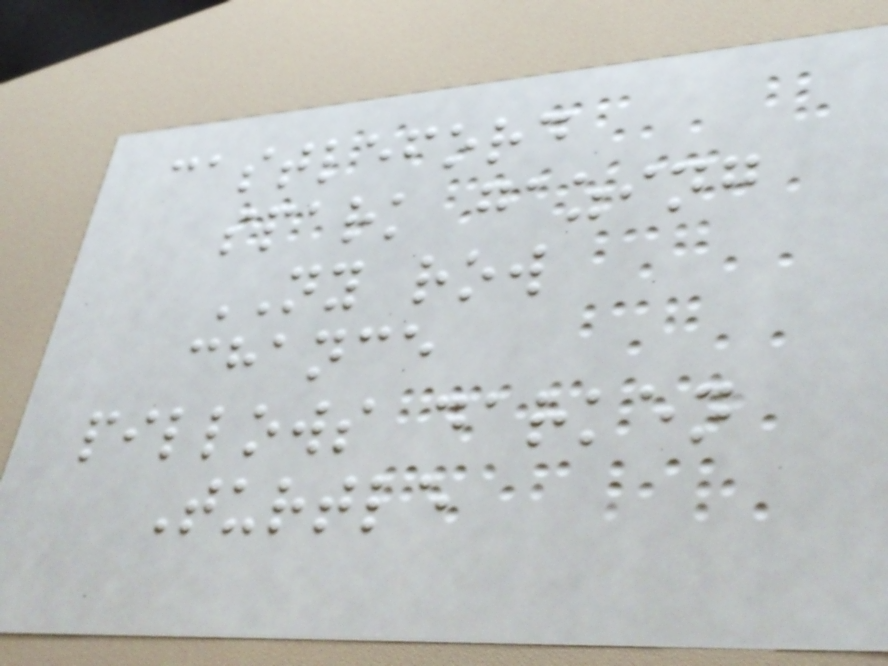castleford
spark gazing
NY row
chance
pillows darken
Turtle
